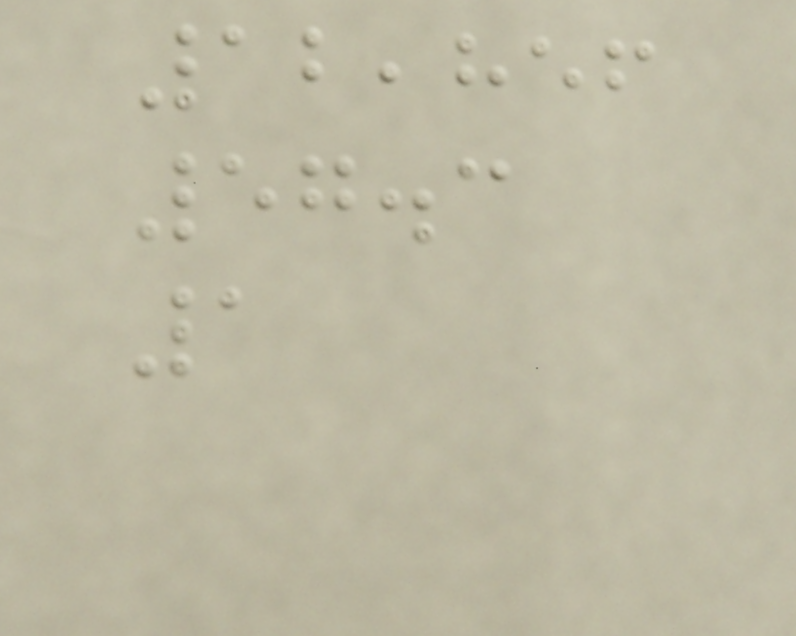12,856
57.3
1
